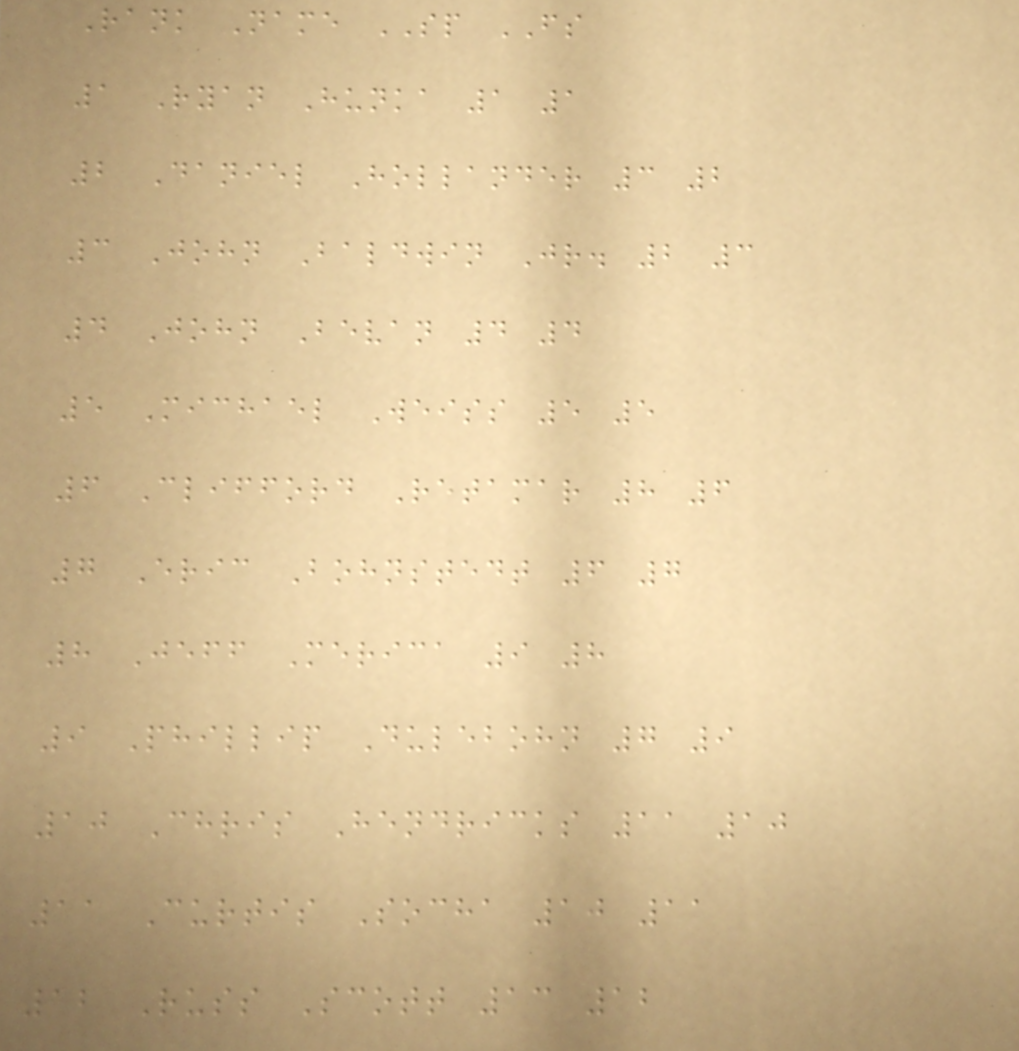Rank Name SP FS
1 Ryan Hunka 1 1
2 Daniel Hollander 3 2
3 John Baldwin Jr. 2 3
4 John Bevan 4 4
5 Michael Weiss 5 5
6 Clifford Retamar 8 6
7 Eric Bohnstedt 6 7
8 Jeff Merica 9 8
9 Phillip Dulebohn 7 9
10 Chris Hendricks 11 10
11 Curtis Socha 10 11
12 Russ Scott 13 12
